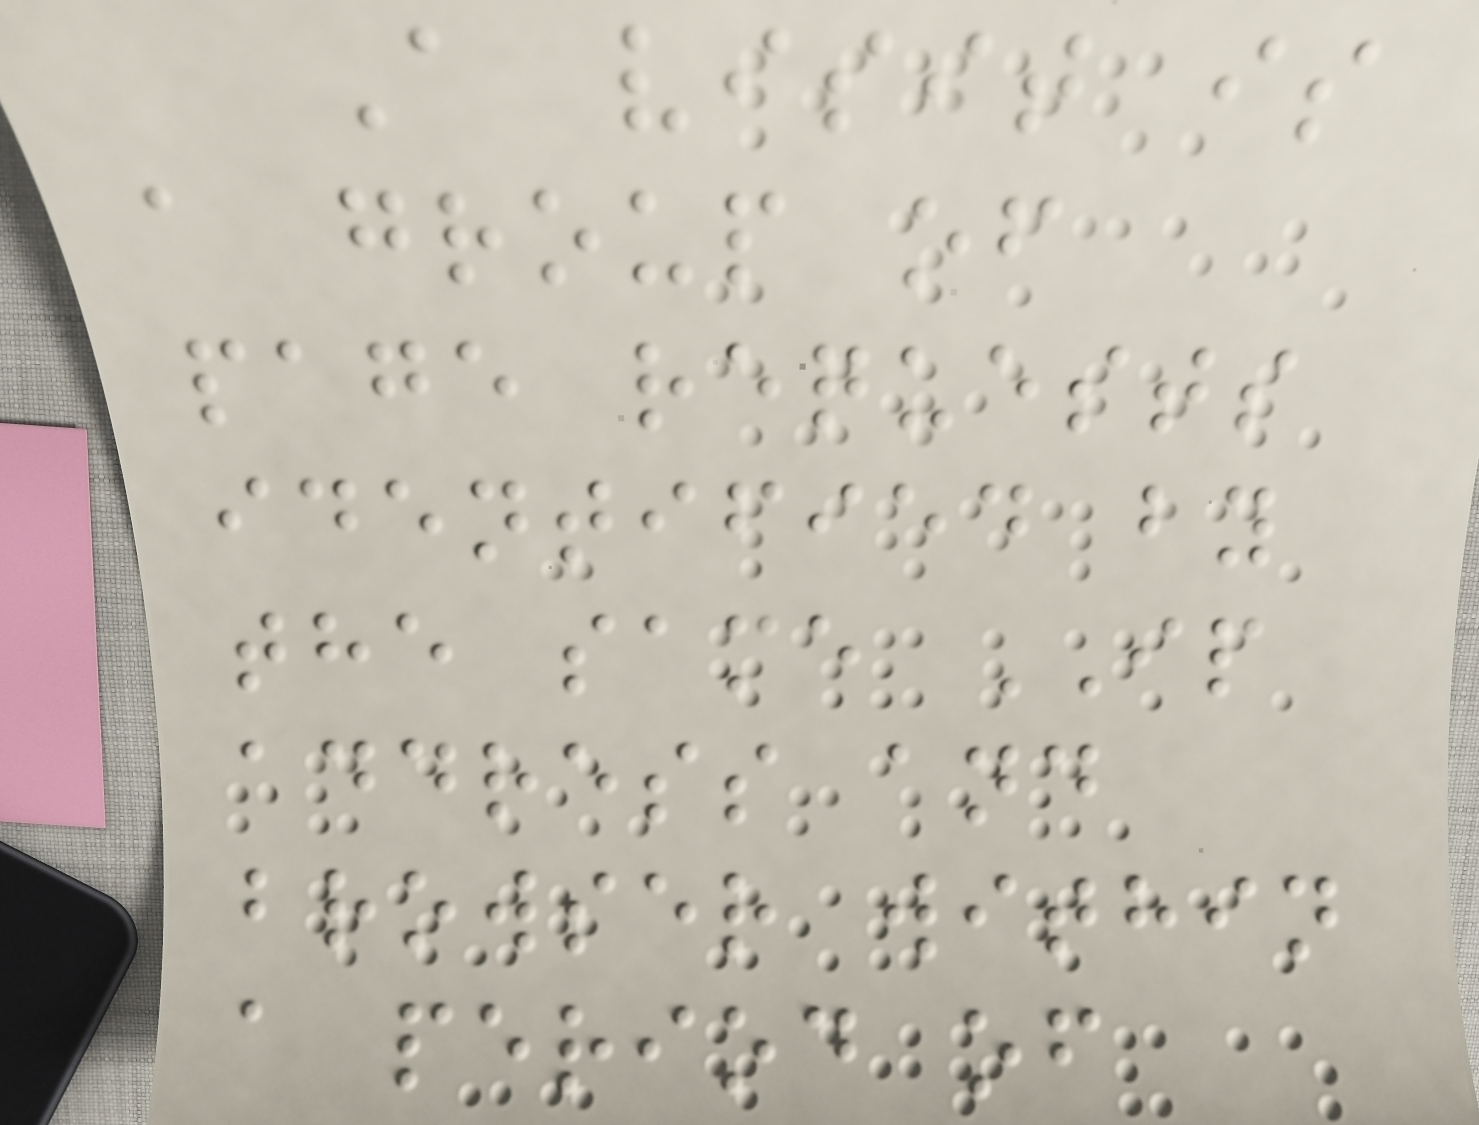A visit is
a group of
page requests
identified by
the same IP
address and
browser within
a period of
